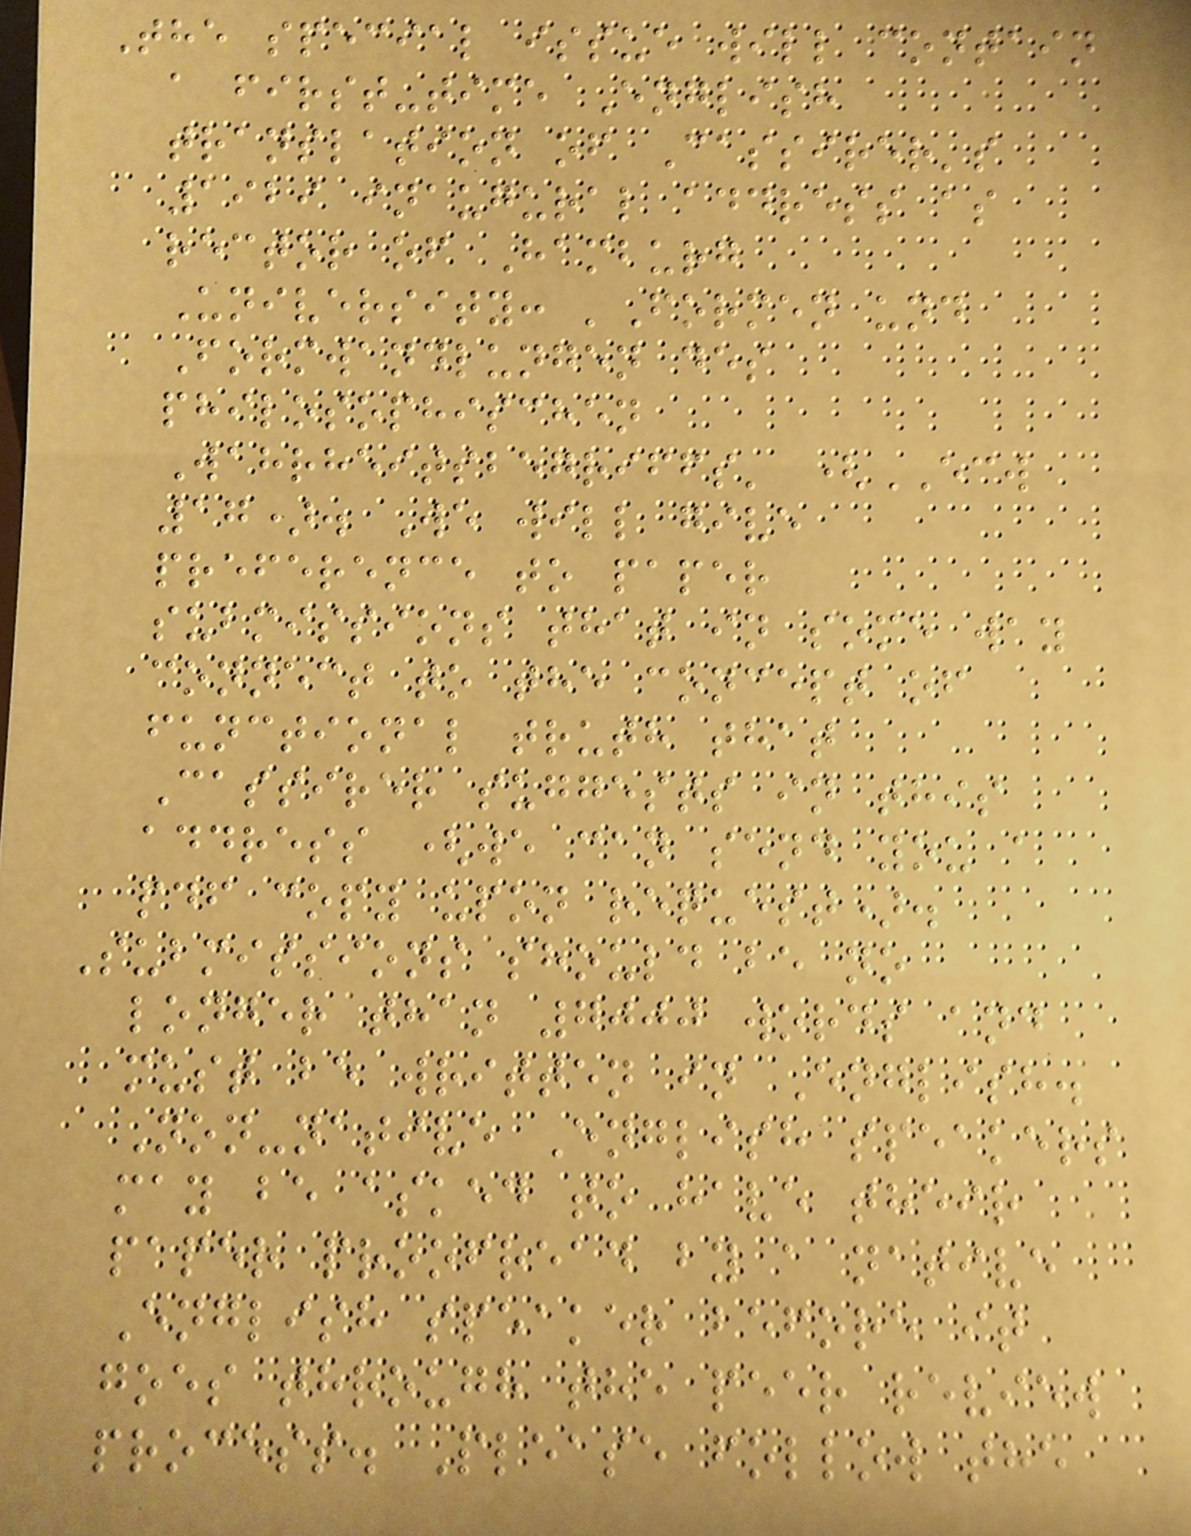The special issue will contain
a first-time English
translation of Cassirer's
1929 inaugural address as
rector of Hamburg
University: 'Formen und
Formwandlungen des
philosophischen
Wahrheitsbegriffs' (ECW
17). We will give
preference to paper
submissions that in some way
connect to the concept of
functional truth that
Cassirer suggests in this
address (we can send you a
pdf copy upon request).
Submissions should be no
longer than 7000 words and
must be written in English.
Non-native English speakers
may be asked to have their
paper proofread by a native
English speaker before it
goes through the peer review
process. Please follow the
